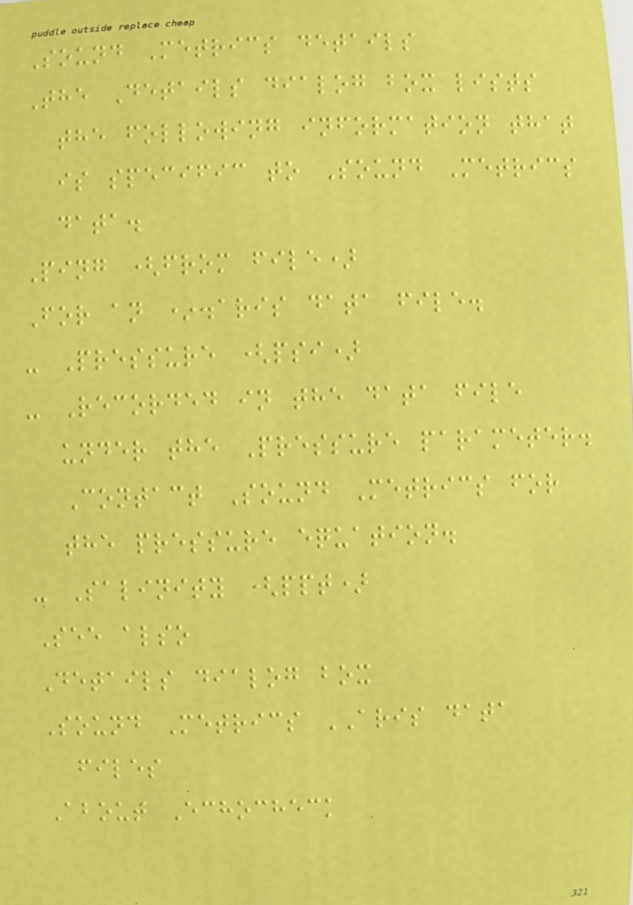Sound Metrics details
The Details dialog box lists
the following information that
is specific to Sound Metrics
data.
Ping (from file)
For an *.aris data file.
- Pressure (psi)
- Recorded in the data file
under the Pressure parameter.
Contact Sound Metrics for
the pressure equation.
- Salinity (ppt)
See also
Details dialog box
Sound Metrics ARIS data
files
About Echocheck
